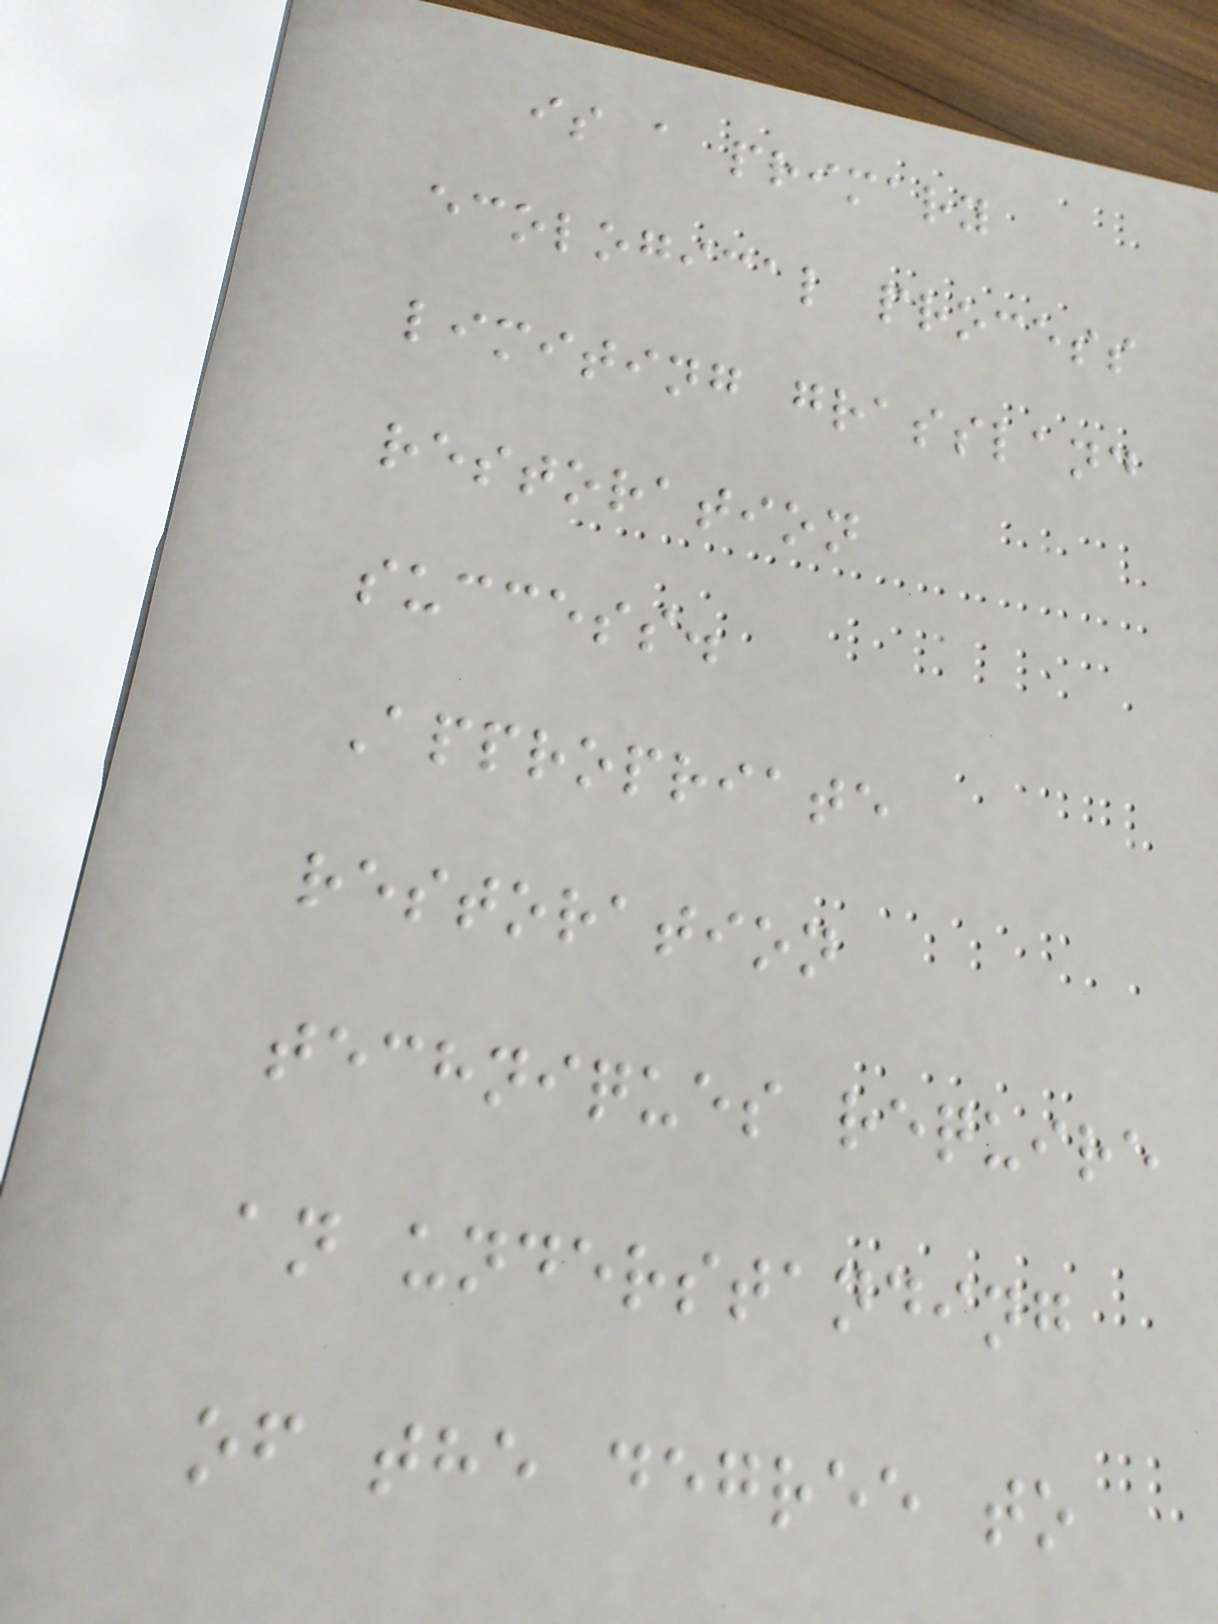is a primary
ecological process
limiting grassland
restoration
success.
Appropriate
restoration
techniques require
an understanding
of the degree to
